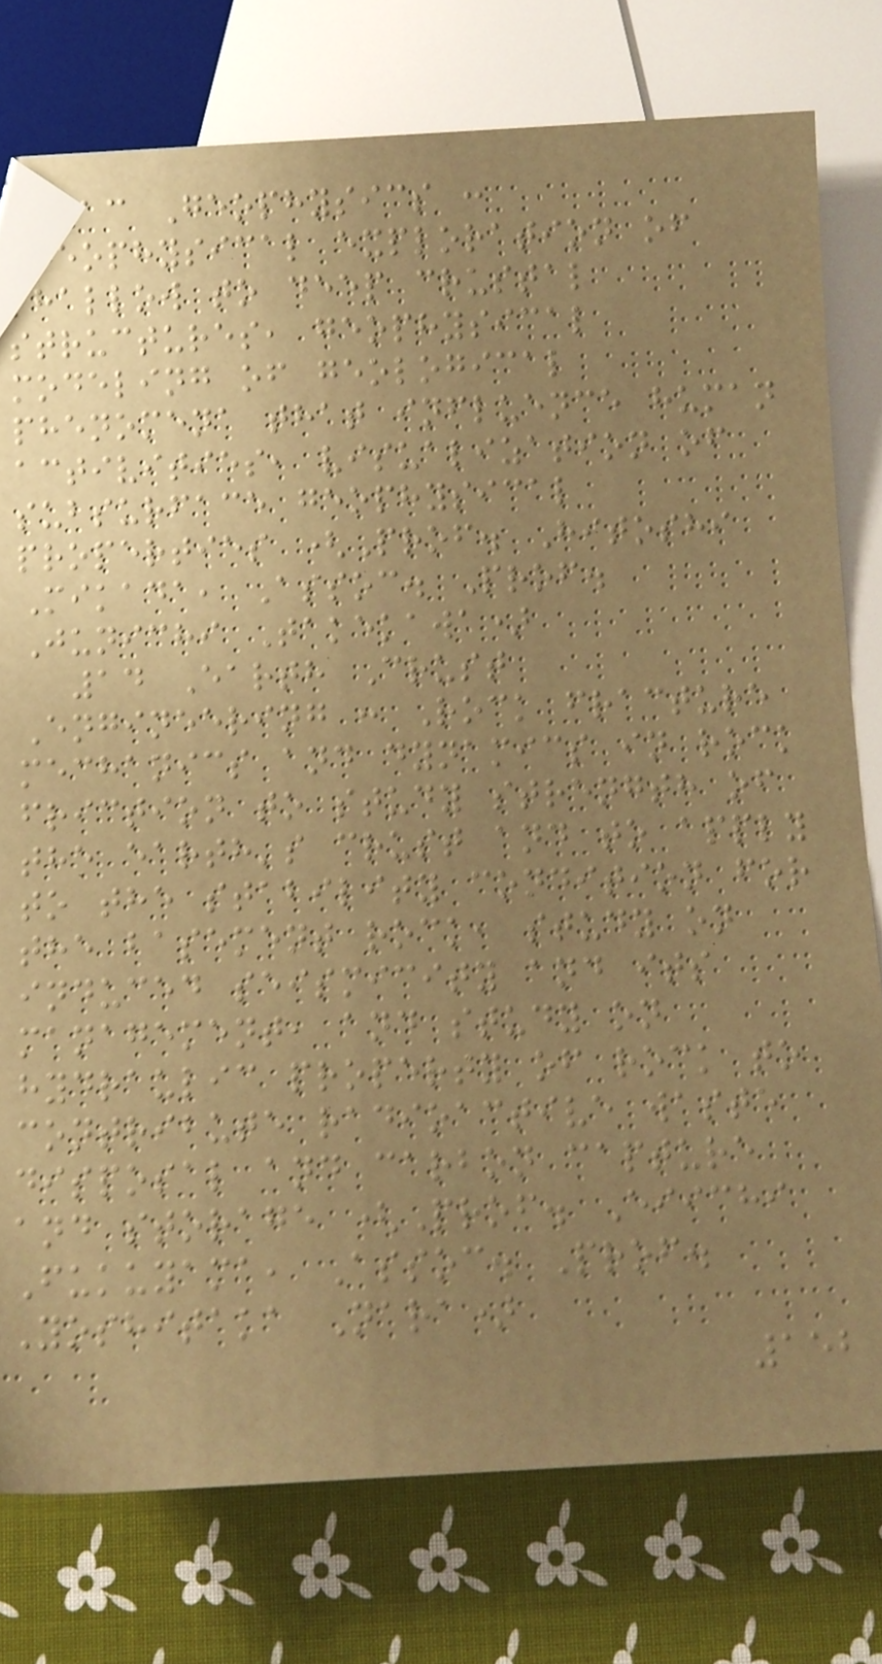13 Geophysics :
Geophysical exploration of
shallow to deep crustal
structures, geophysical
modeling of geological
phenomena that influence human
activities, visualization of
subsurface geophysical
properties (Prof. Hitoshi
Mikada, Assoc. Prof.
Junichi Takekawa)
14 Earth Crust
Engineering : Rock fracture
mechanics and dynamics in rock
friction to study strength of
the earth's crust and to apply
to the stability condition for
the basement rock, study on
induced seismicity and its
management, and study on
hydraulic property of rock to
contribute radioactive waste
disposal and carbon capture
and storage (Prof. Eiichi
Fukuyama, Assoc. Prof.
Yoshitaka Nara)
152
